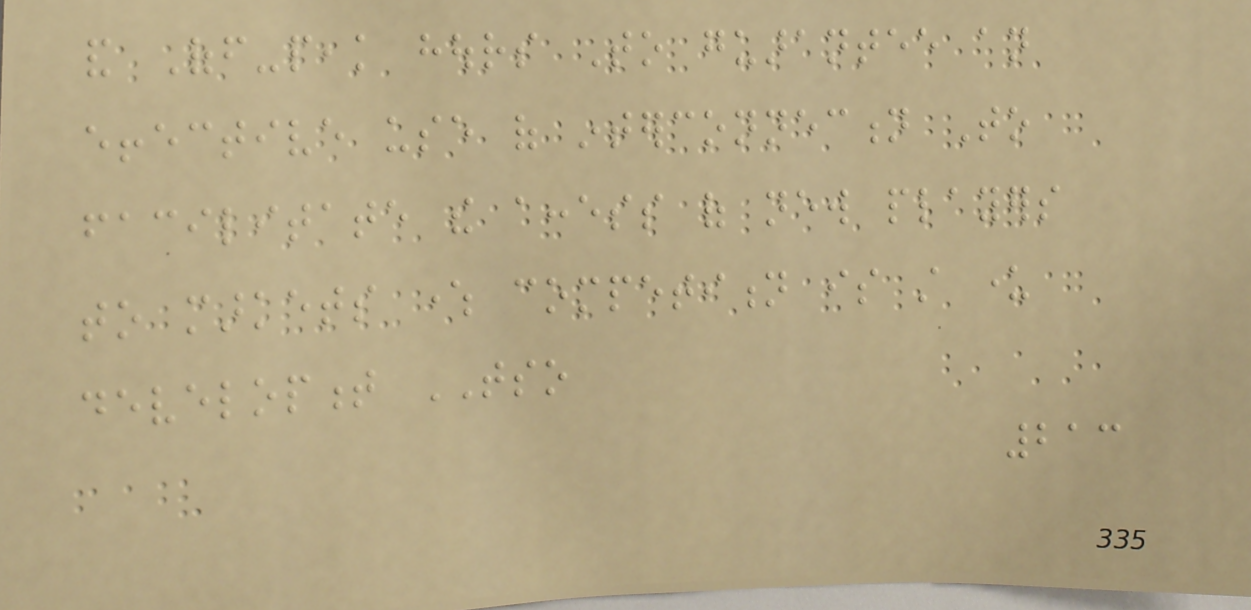and Off-peak hours To guarantee an
effective use of interconnection To
facilitate the access of new players
to markets where competition is still under
development TSO
213
